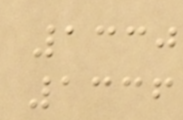1330
1336
